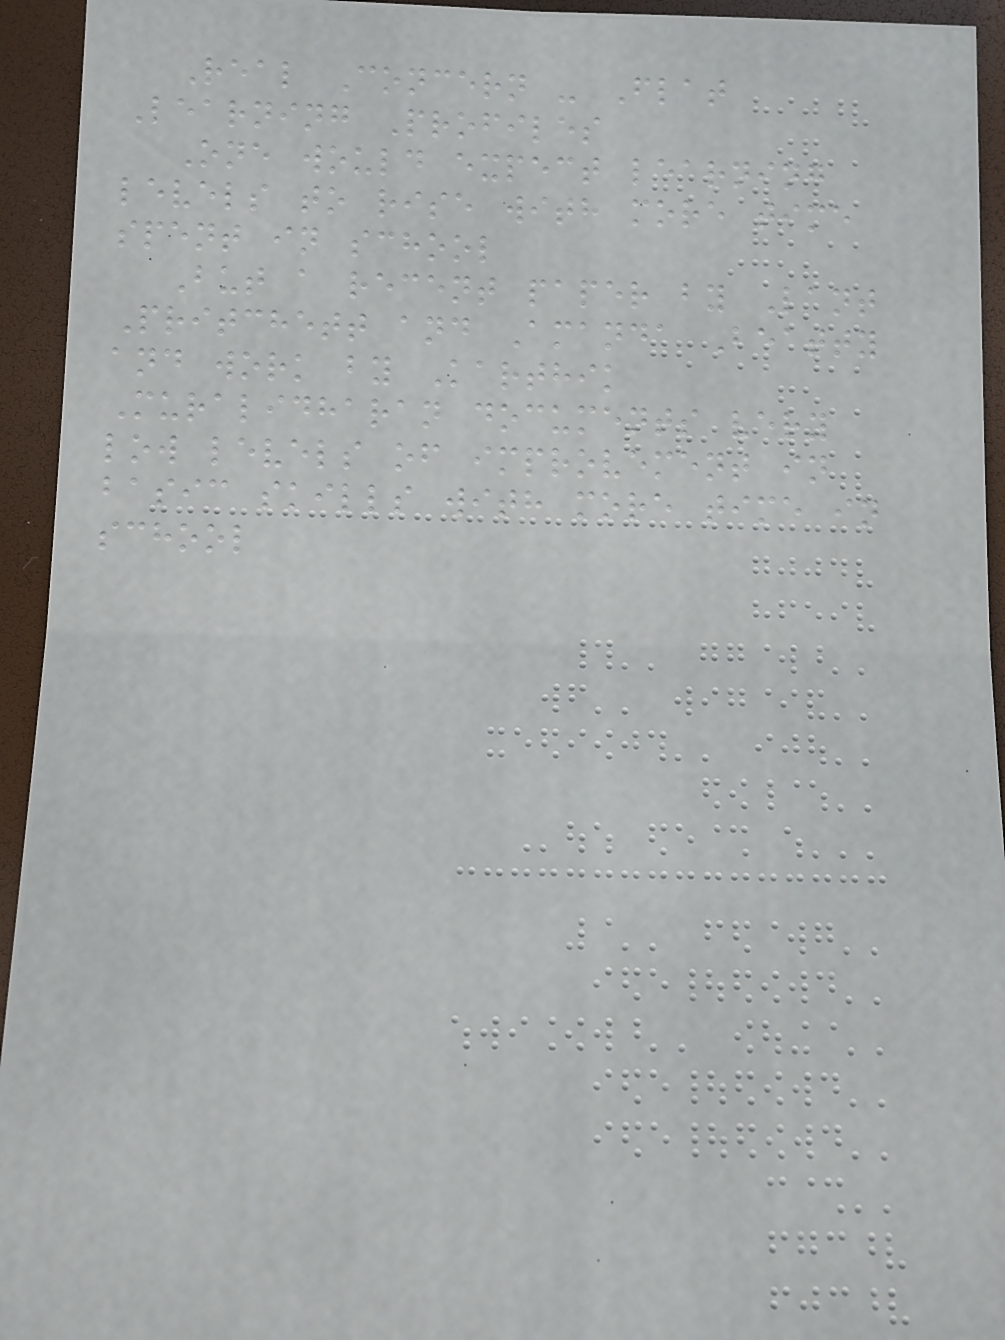Real Concern - Flat
Learning Profiles
One would expect learning
levels to rise with more time
spent in school
But a recent paper by Lant
Pritchett and Amanda Beatty
and work by Karthik
Muralidharan documents very
low levels of improvement in
basic skills with more time in
school
